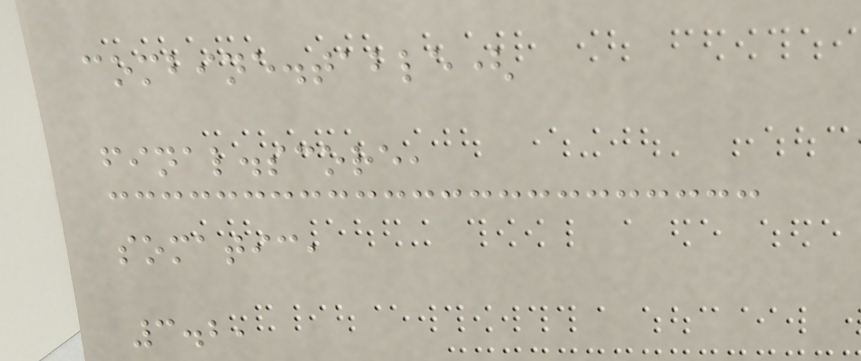combine.table(
final.score,
somatic,
3.2,
